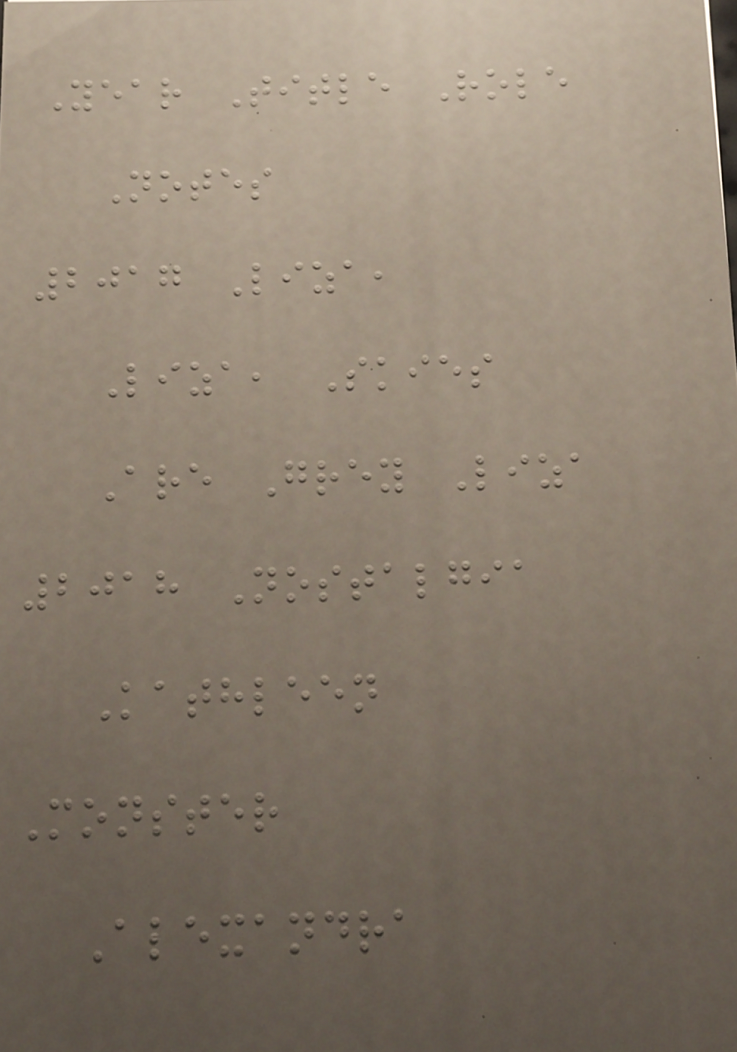Year Title Role
Notes
2017 Liza,
Liza, Skies
Are Grey Liza
2018 Nostalgia
Kathleen
Monster
Alexandra
